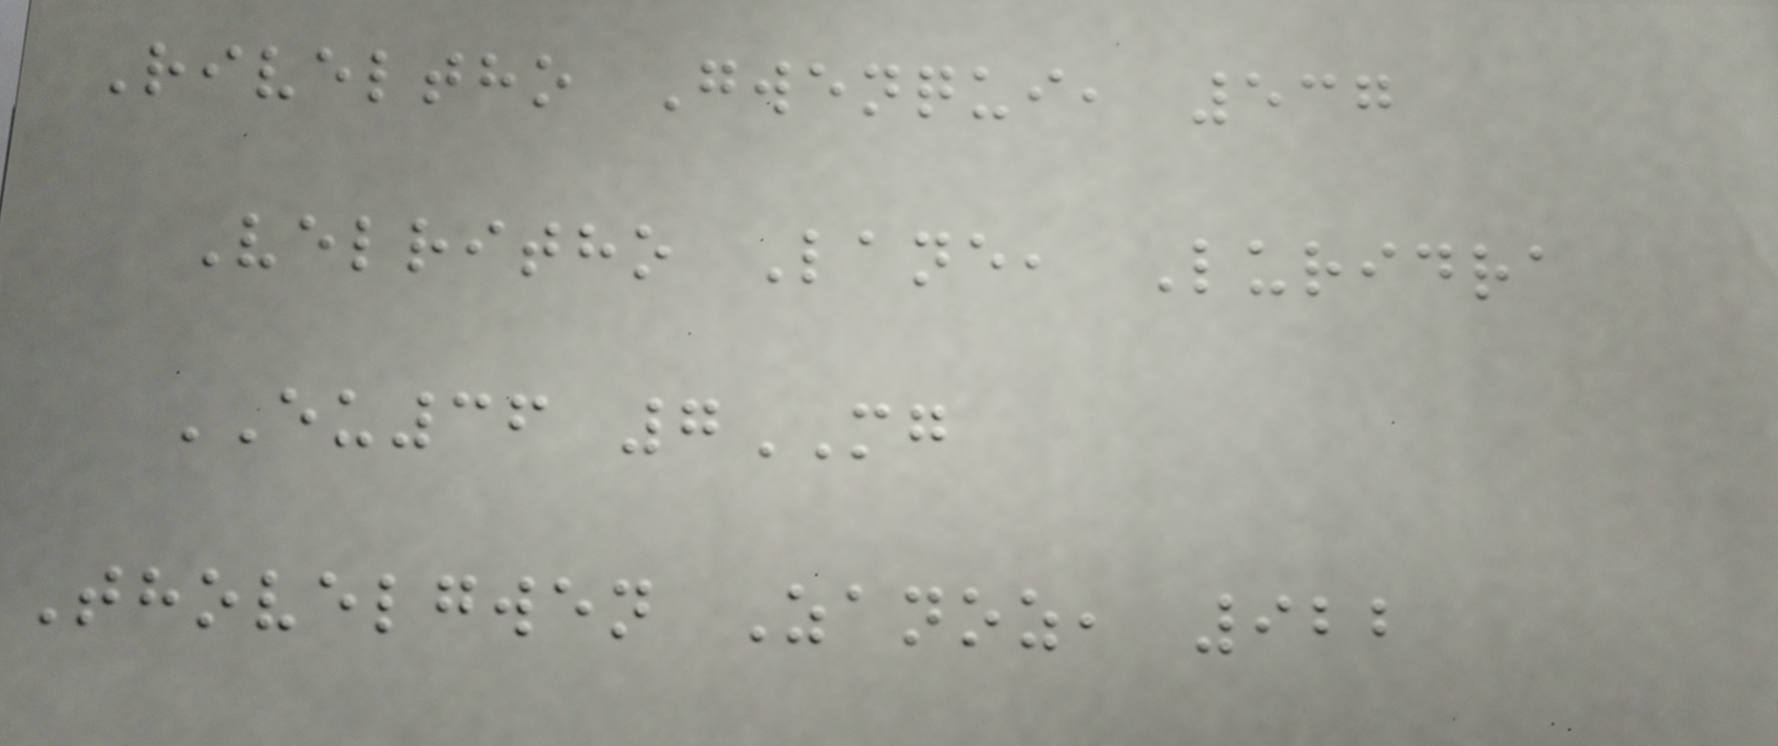Riveltho Gwenqui, 537
Velritho Lane, Luridra
EU36 7MG
Thovelgwen Zanoz, 922
